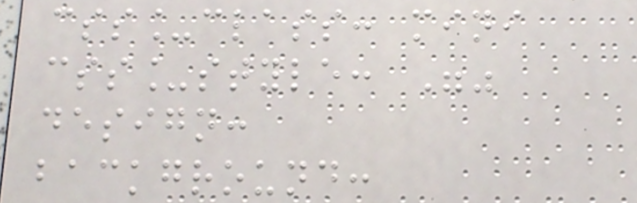css_class: mini
css_style: ""
design:
background:
